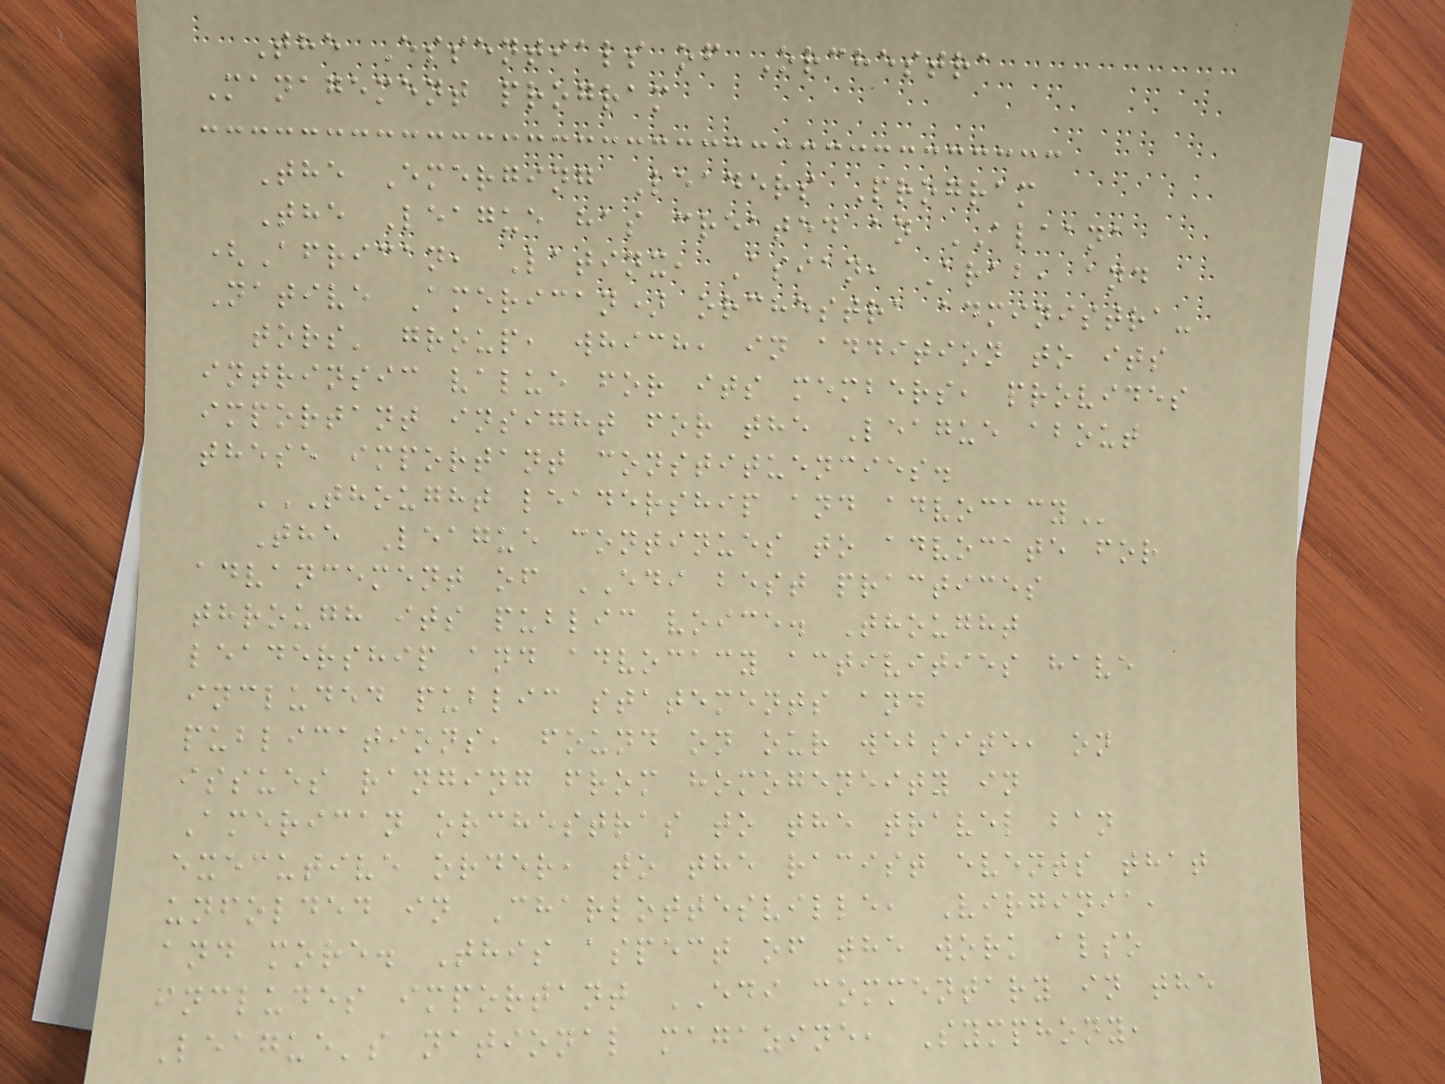The Essentials of Orchestra
Management program
The Emerging Leaders Program
The League has created an ALAANA
(African, Latinx, Asian, Arab, and
Native American) orchestra administra-
tors' group, which, in addition to its
intrinsic value for its members, provides
important insight for the League about
these important constituencies.
THOUGHT LEADERSHIP AND ADVOCACY
The League continues to advocate for
advancement of EDI best practices
through its public voice. Thought
leadership and advocacy activities have
included public statements and
publications, found on our website, on
issues ranging from homogeneity in
American orchestras to the travel ban
executive order, to the racist events that
unfolded in Charlottesville, Virginia,
and more. This aspect of the work also
includes important EDI commentary in the
League's national magazine, Symphony,
